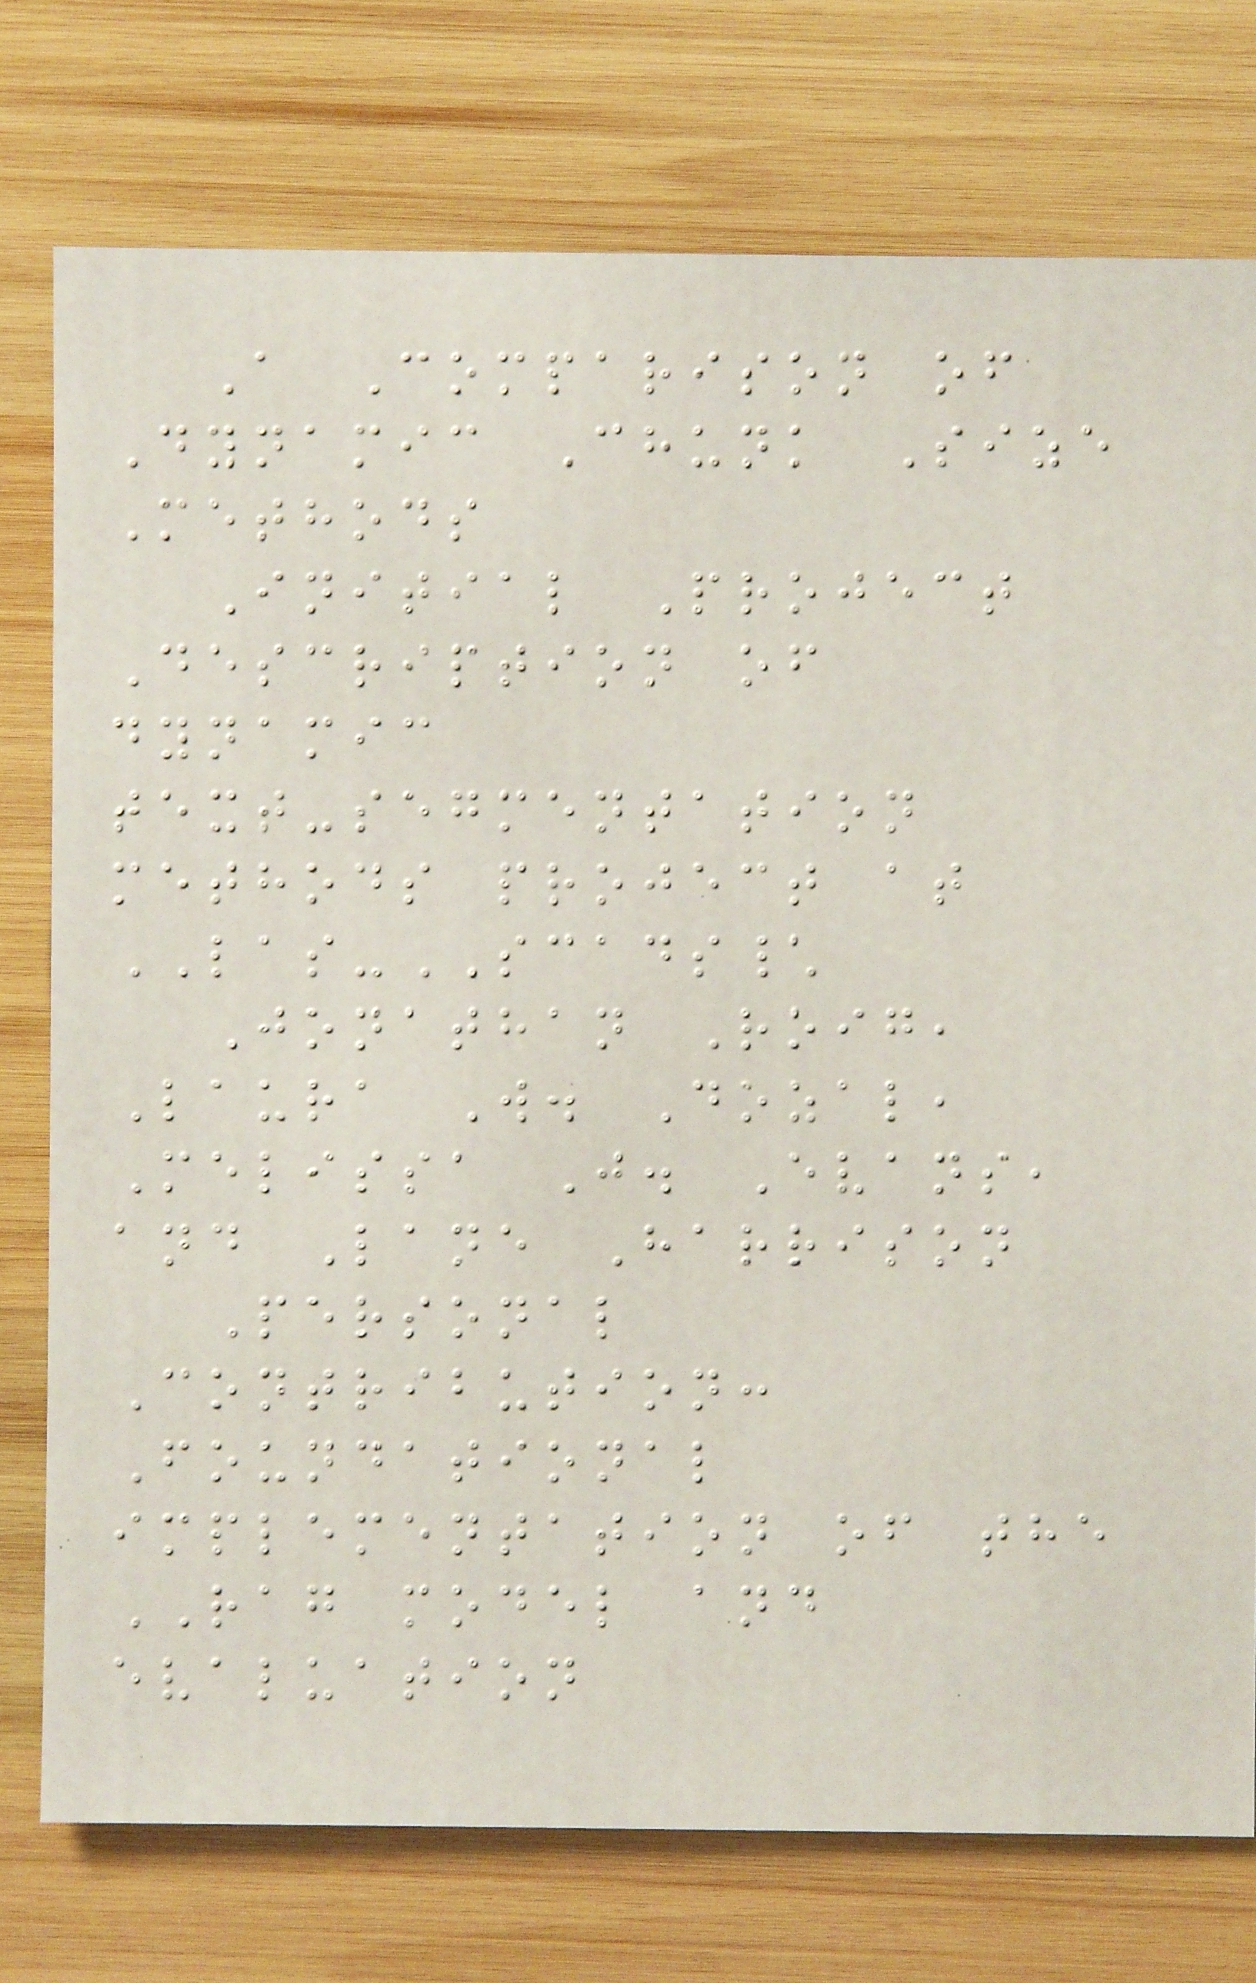A Comparison of
Dynamic Chunk Size
Methods
Initial Project
Description of
dynamic
text-segmentation
methods project at
LAS-SCADS\
Jonathan Roig,
Laura W. Dozal,
Melissa J. Evans,
and Lane Harrison
Personal
Contribution:
Foundational
implementation of the
RAG model and
evaluation
